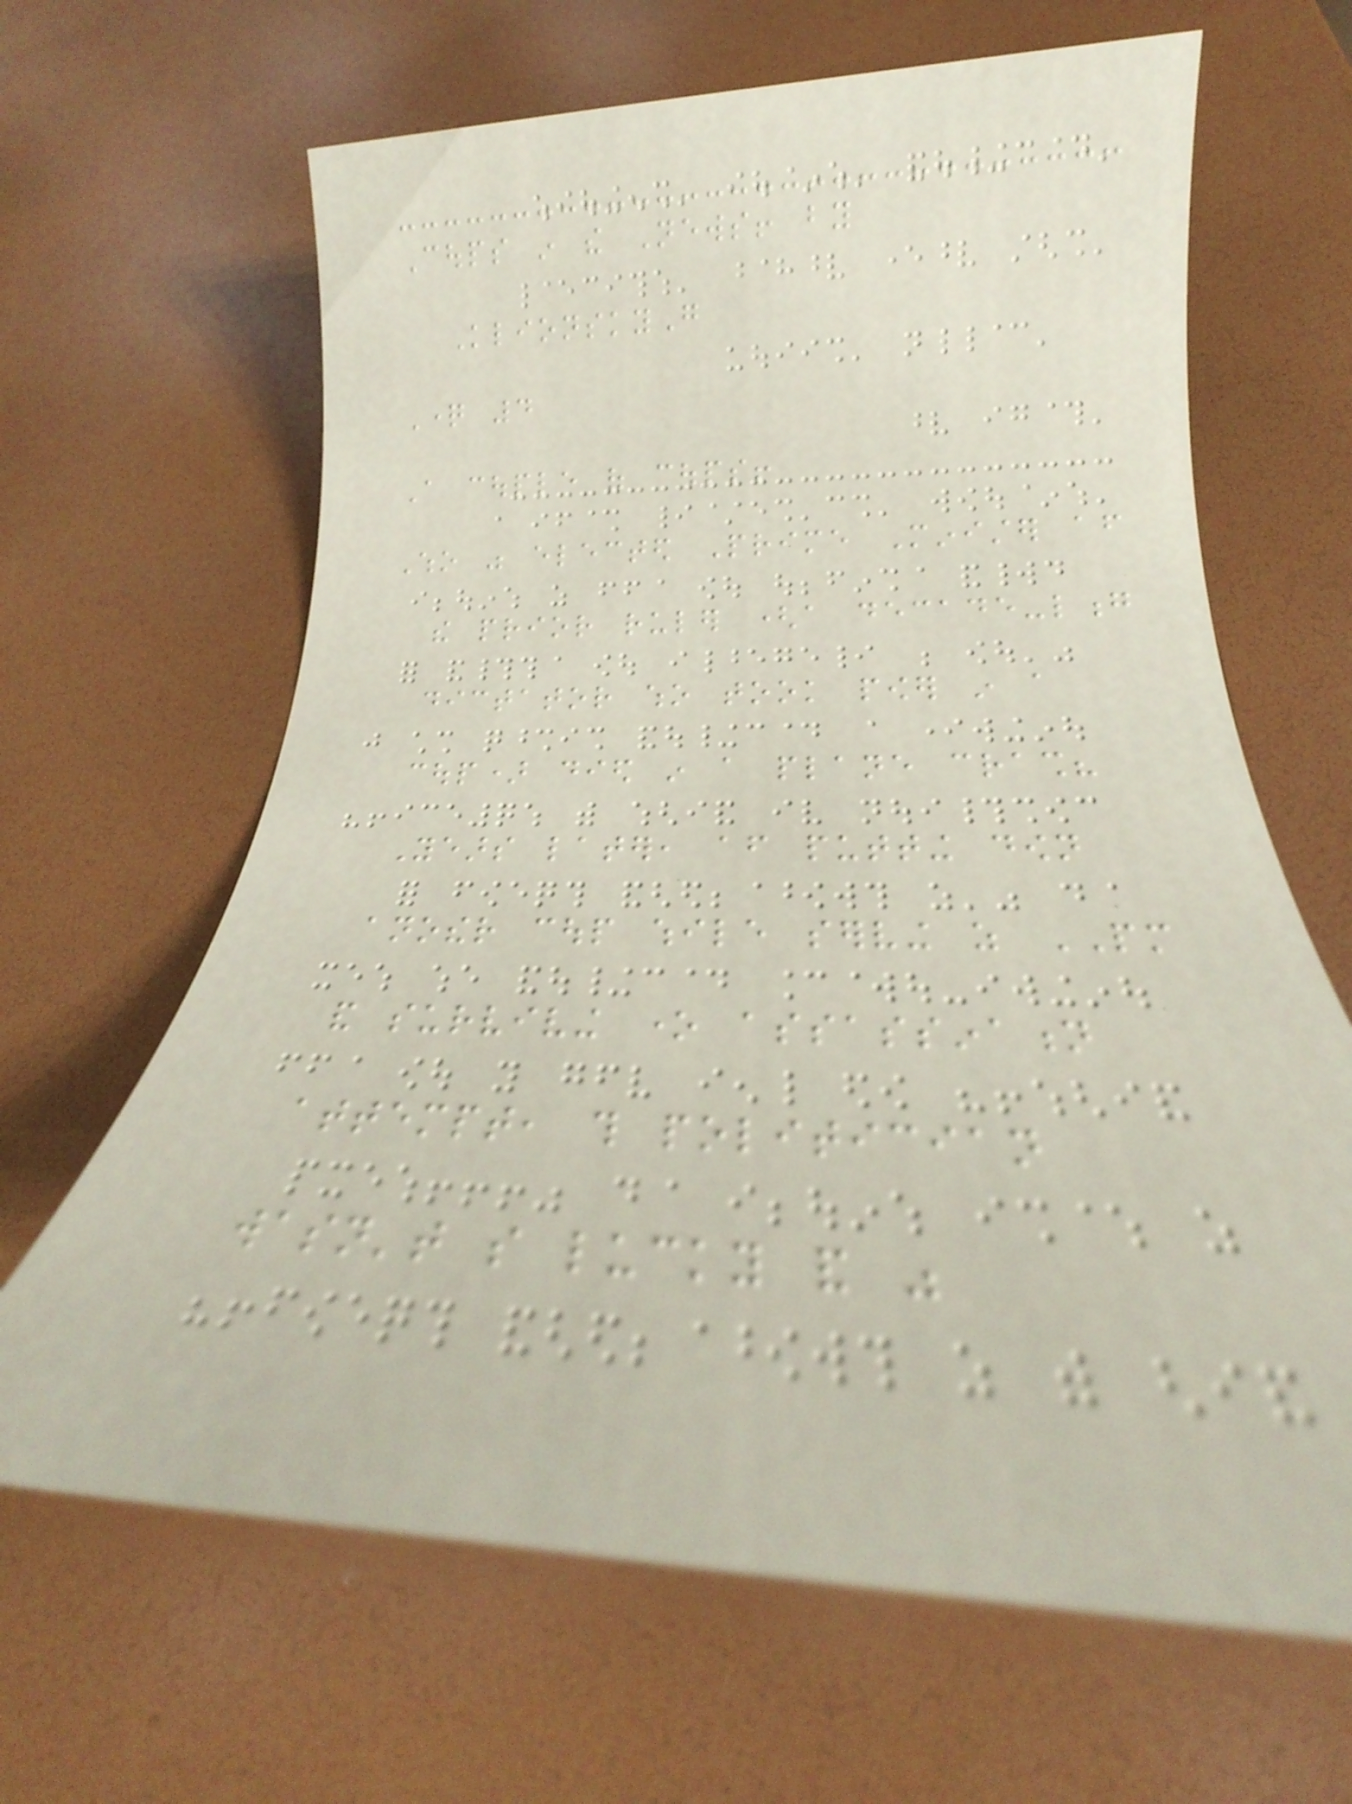Coups in the News! by
KlionskyG
Question 4
A couple of coups!
Who was elected Prime Minister after
the prior ruler (a decade-long
dictator who took power in a
coup) died in a plane crash?
Years later, after putting down
another coup while serving as PM
and surviving one assassination
attempt, this politician
wasn't so lucky and was
